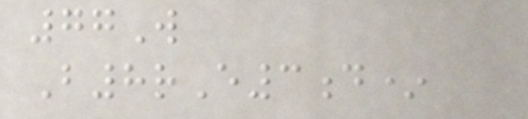77W
B8rE3d*
